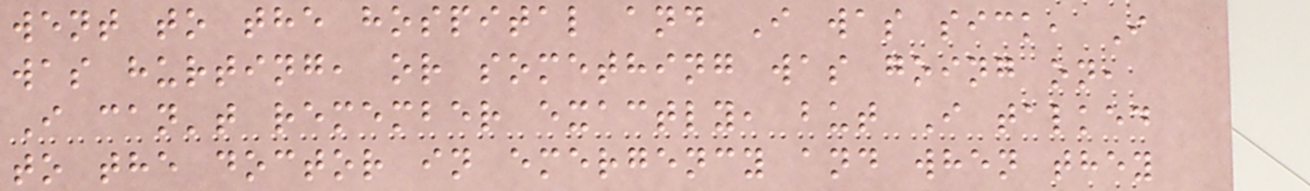went to the hospital and I was sick, I
was hurting, or something was going on,
I can't remember exactly, but I talked
to the doctor in emergency and when they
